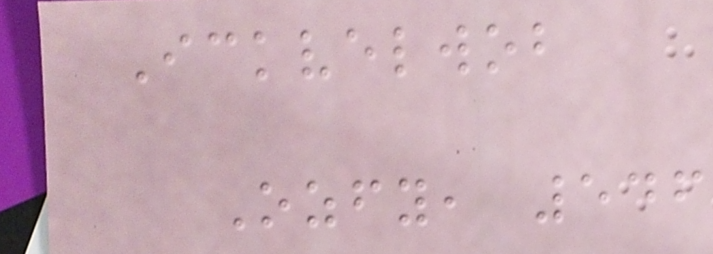Ickvelwob
Ozfy, 546
